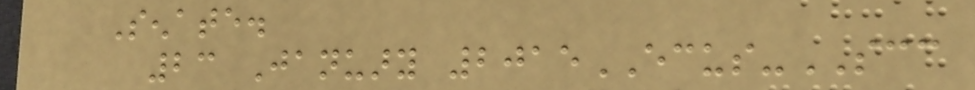Senate.
23 January 2015ECUS-SCC
